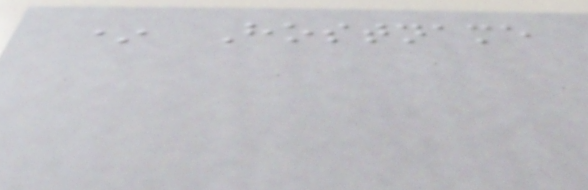* Hostname
